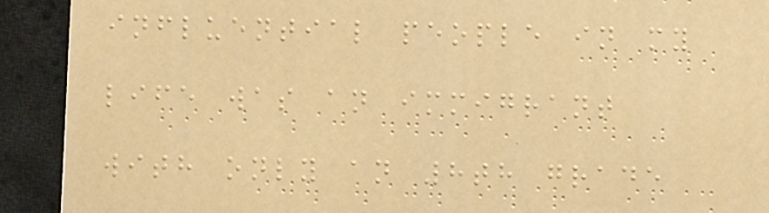influential people in my
life was an immigrant
with only an 8th grade
